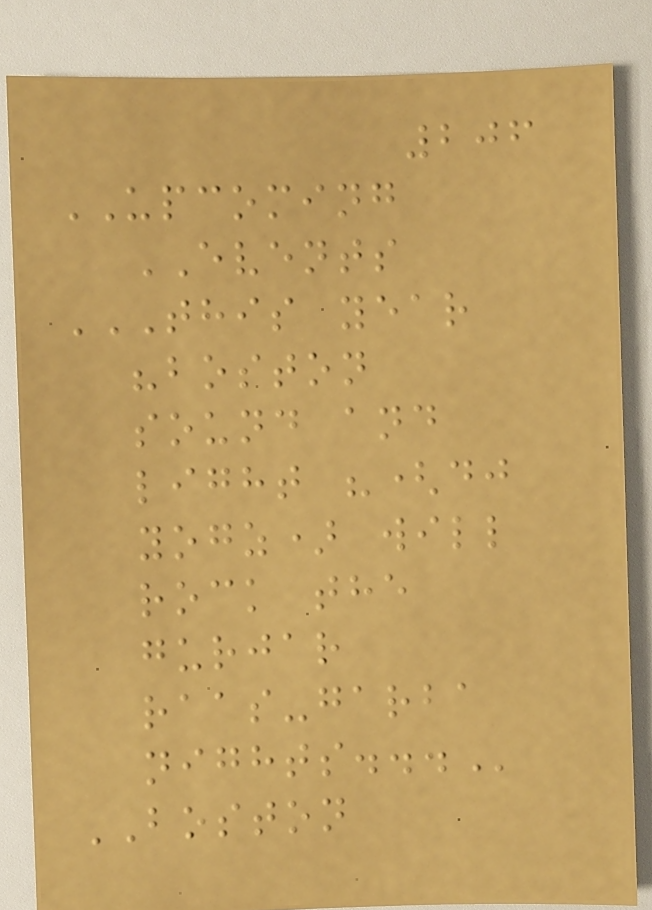206
UPCOMING
EVENTS
THIS YEAR
"BOSTON
SOUND AND
LIGHT "(DJ
YOGZ) WILL
ROCK THE
GURJAR
RAAS-GARBA
NIGHTS...
BOSTON
